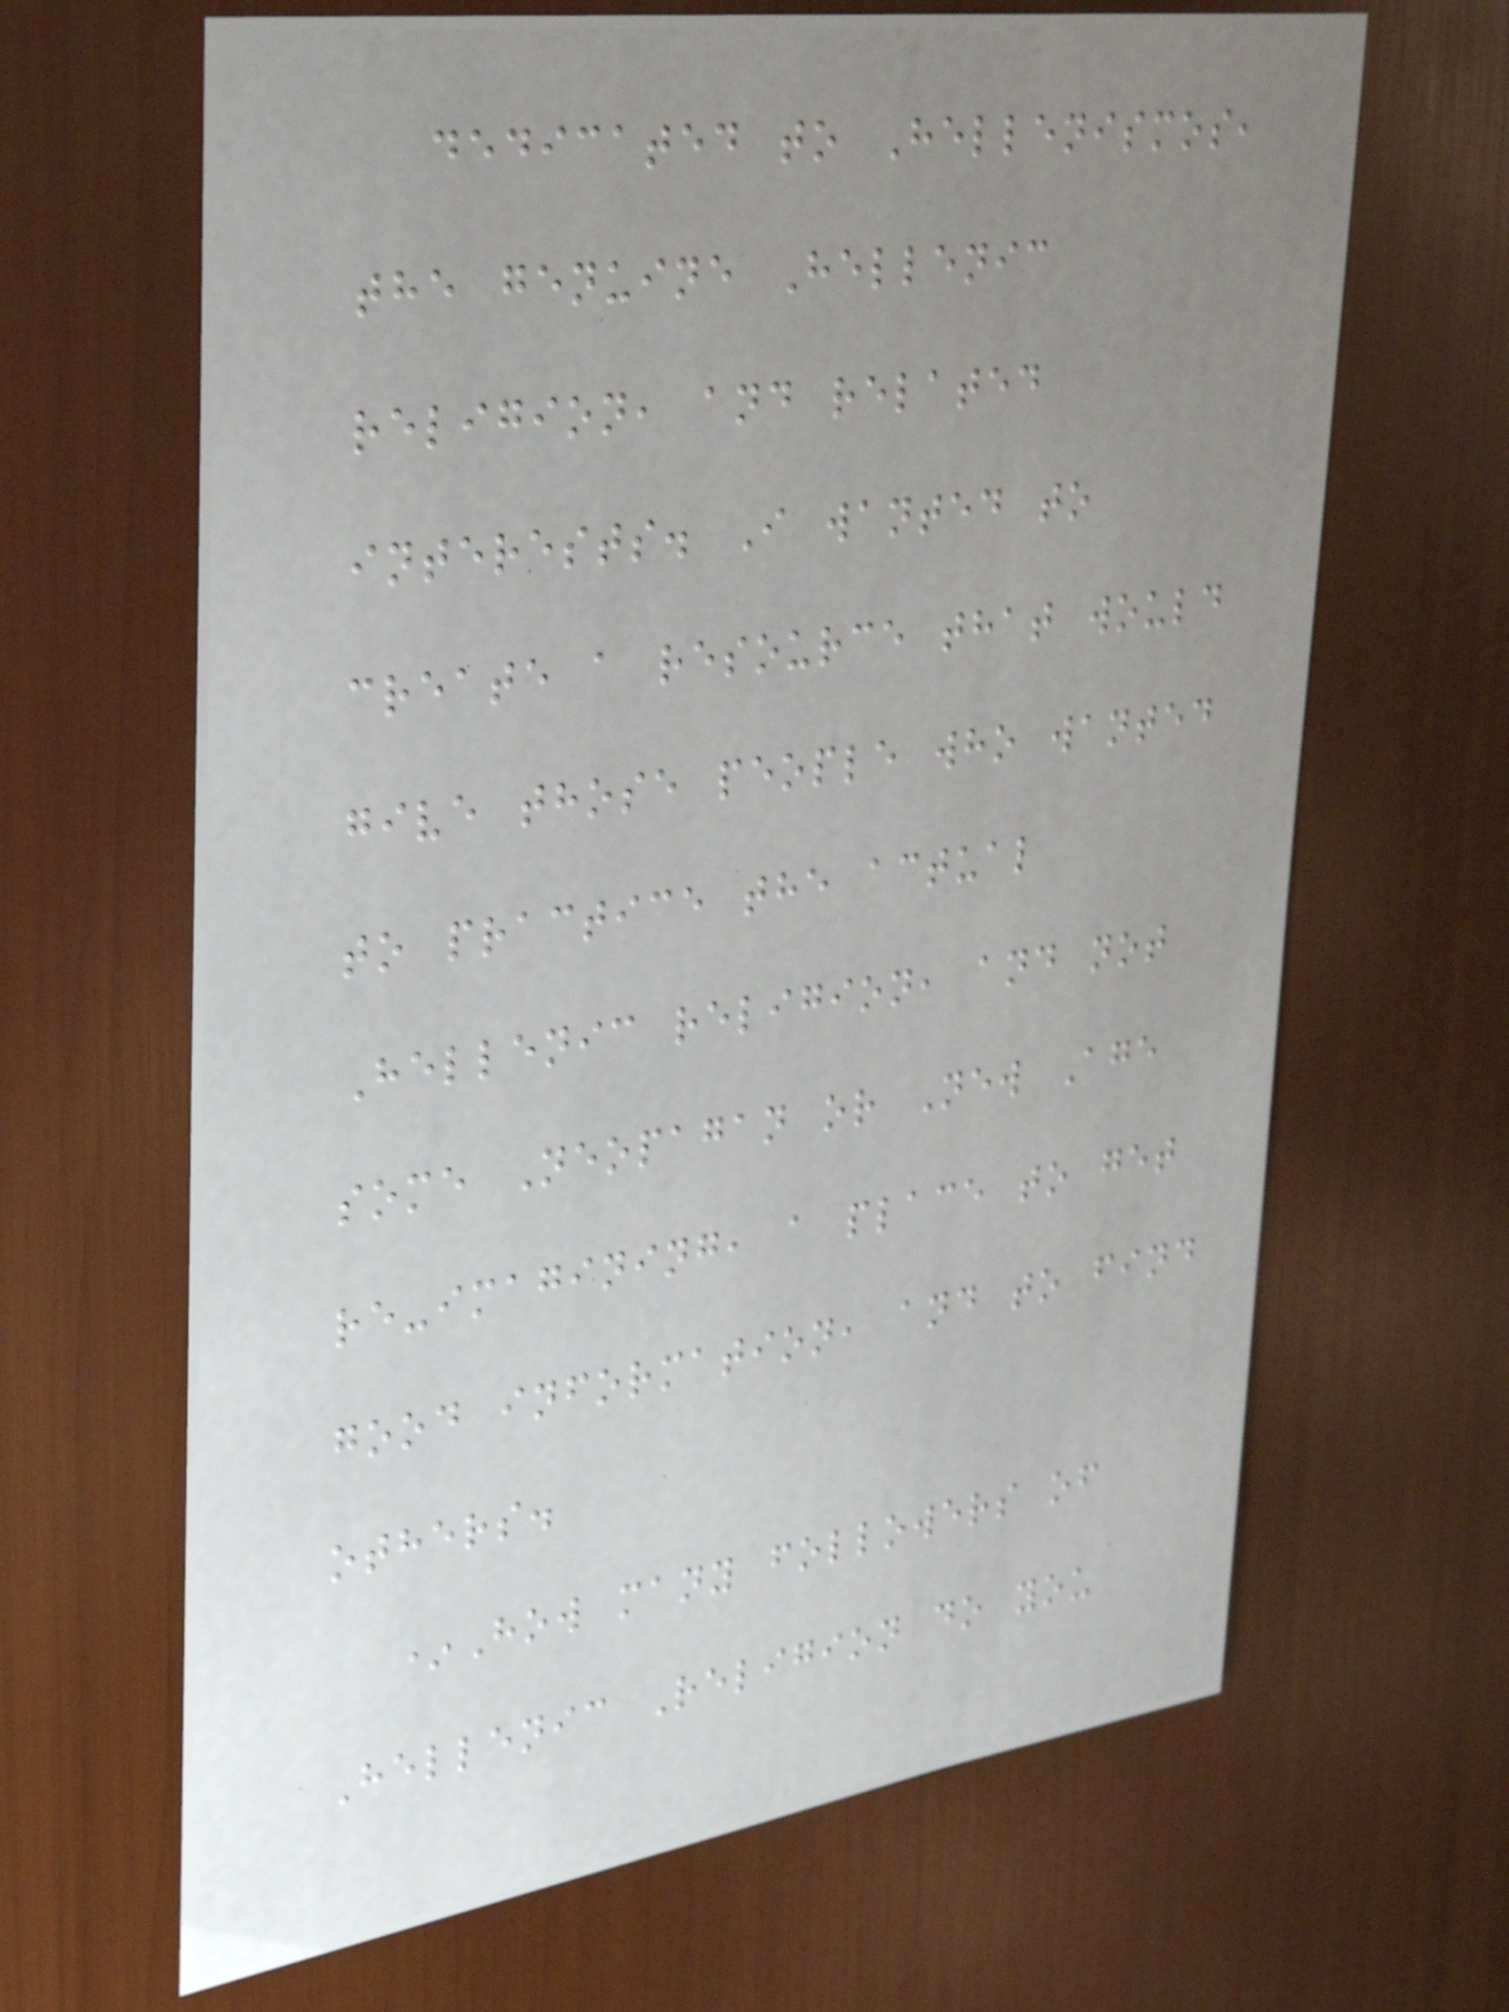dedicated to Hellenismos,
the genuine Hellenic
religion, and related
interests. I wanted to
create a resource that would
give those people who wanted
to practice the actual
Hellenic religion, and not
some Neopagan or New Age
re-imagining, a place to get
good information, and to find
others.
*How many followers of
Hellenic Religion do you
